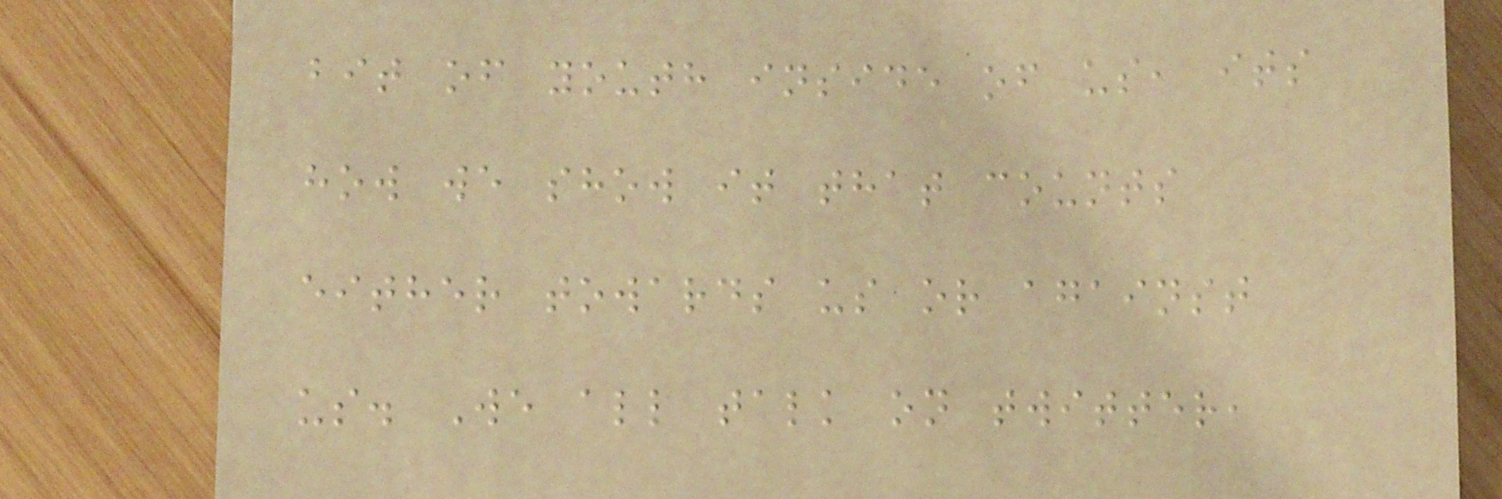bit of youth inside of us, its
how we show it that counts
either towards us or against
us. We all talk on twitter,
